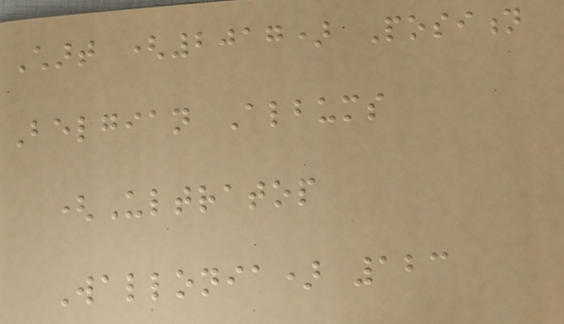Chart (2017) Position
Belgian Albums
(Ultratop
Wallonia) 123
